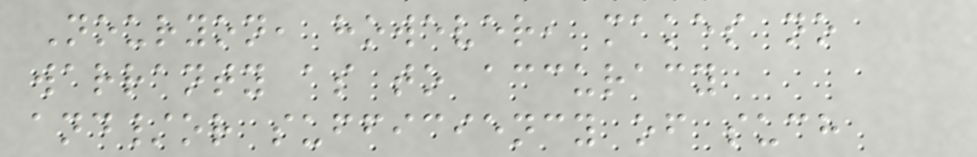Nouryon, however, makes no
warranty as to accuracy
and/or sufficiency of such
